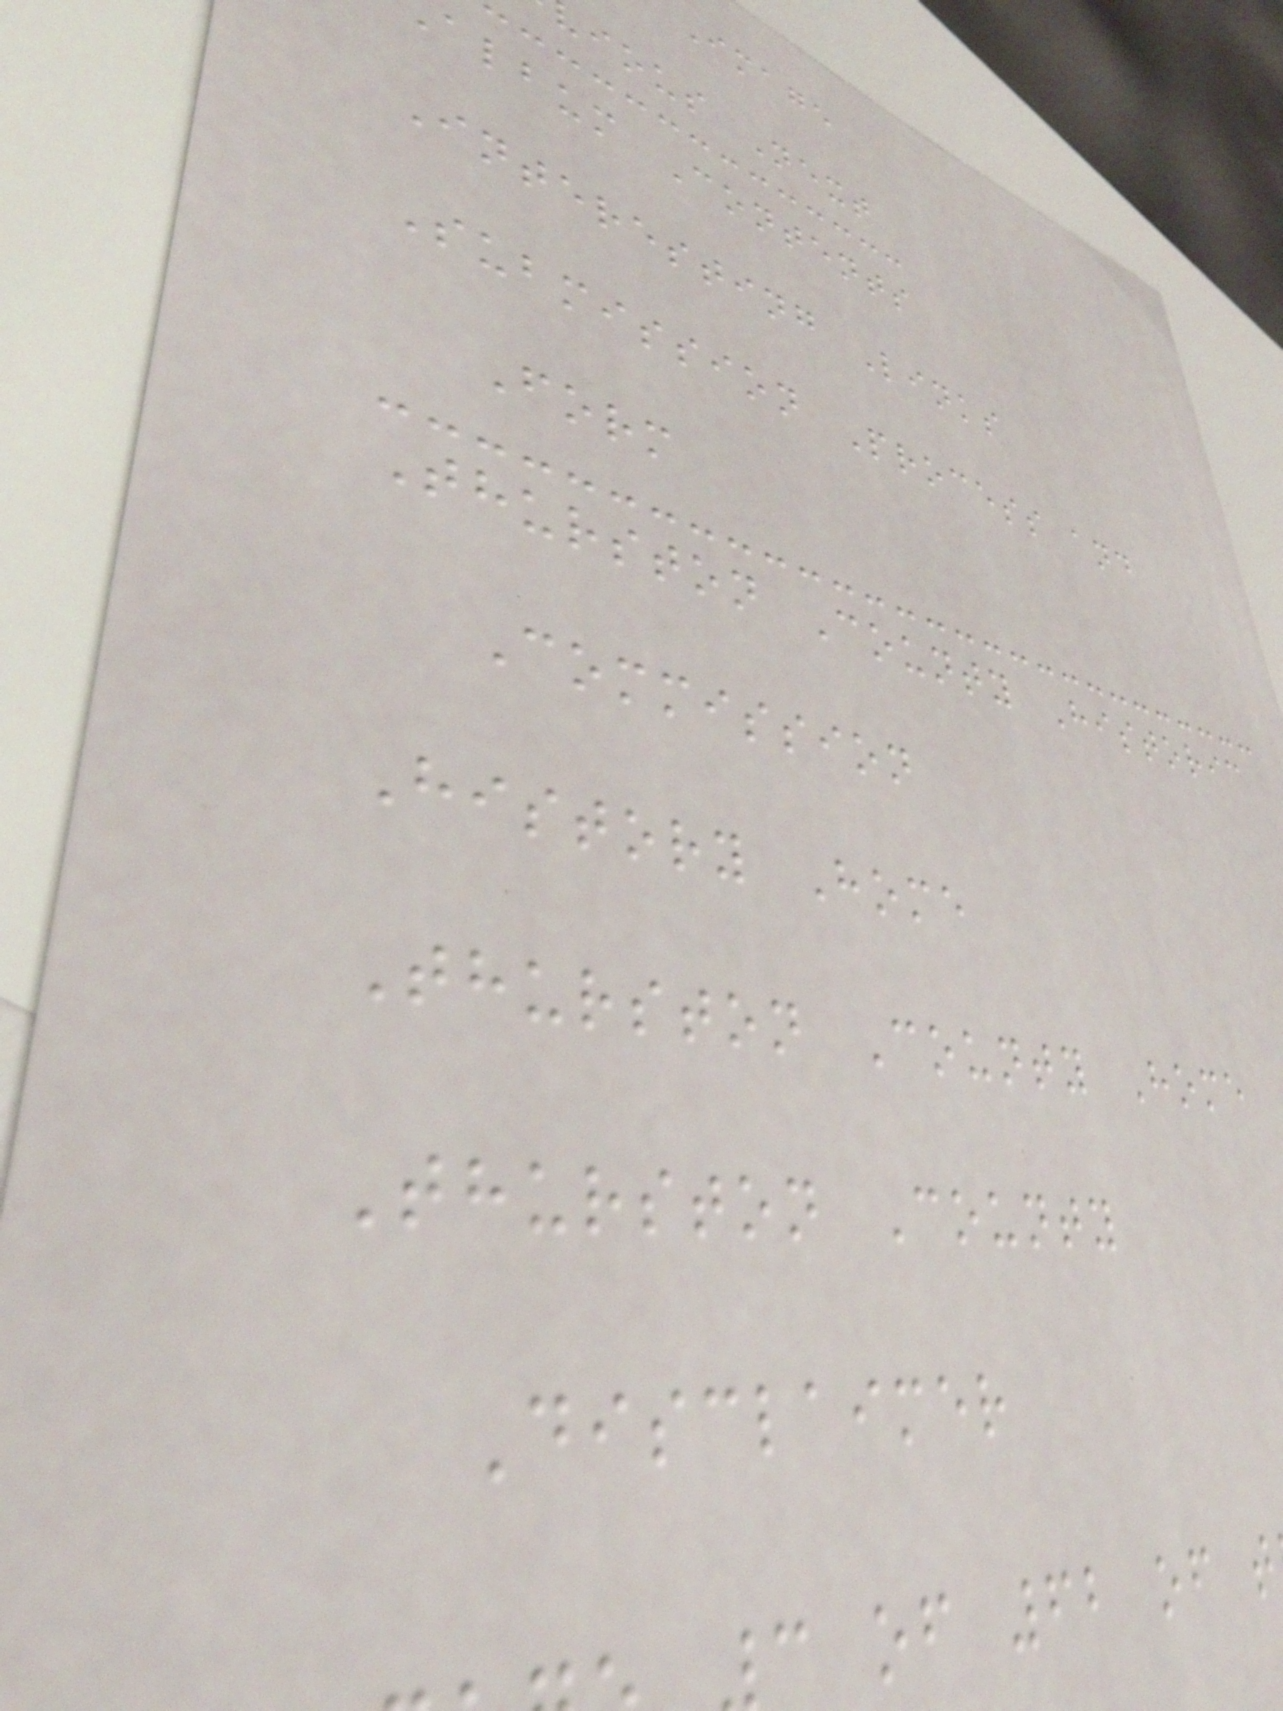Image
ious Next
album Contents
Interesting Links
Submission Process and
Form
Thurston County Historic
Commission
History Home
Thurston County Home
Thurston County
Disclaimer
c of 62 of t
